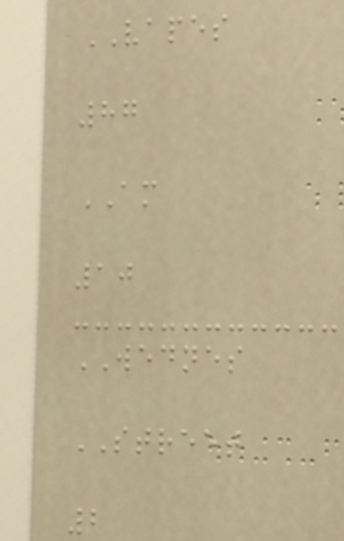VAPES
87
AM
10
WEDNES
STREET
2
